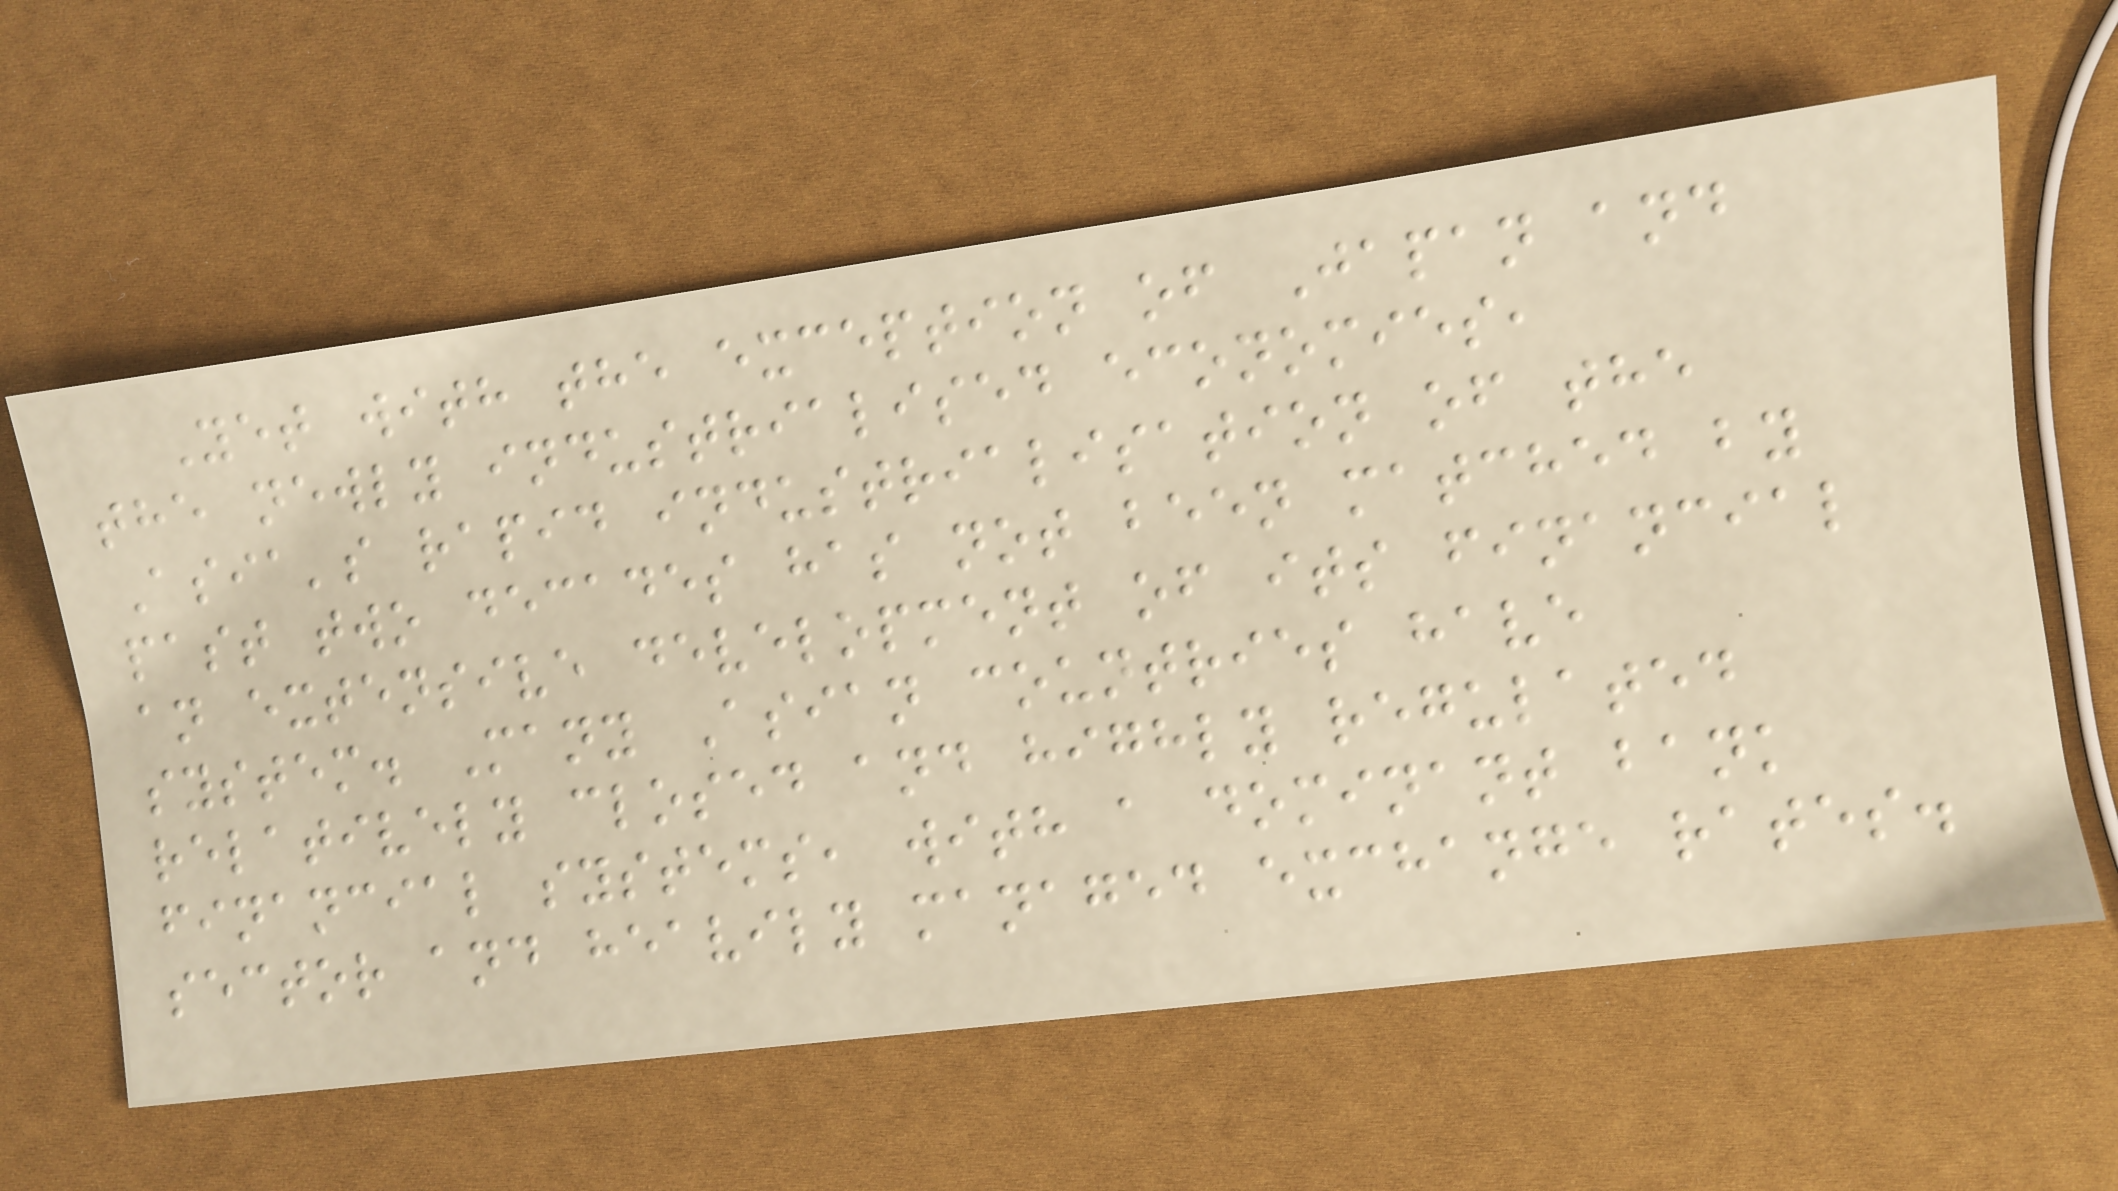Yet with the exception of Japan and
the newly industrialised economies,
Asia's rapid industrialisation of the
past two decades has not been matched by
an extensive development of its financial
system. Many Asian countries have
relatively closed and highly regulated
financial systems, with a dominant bank
sector and heavily managed exchange rates.
